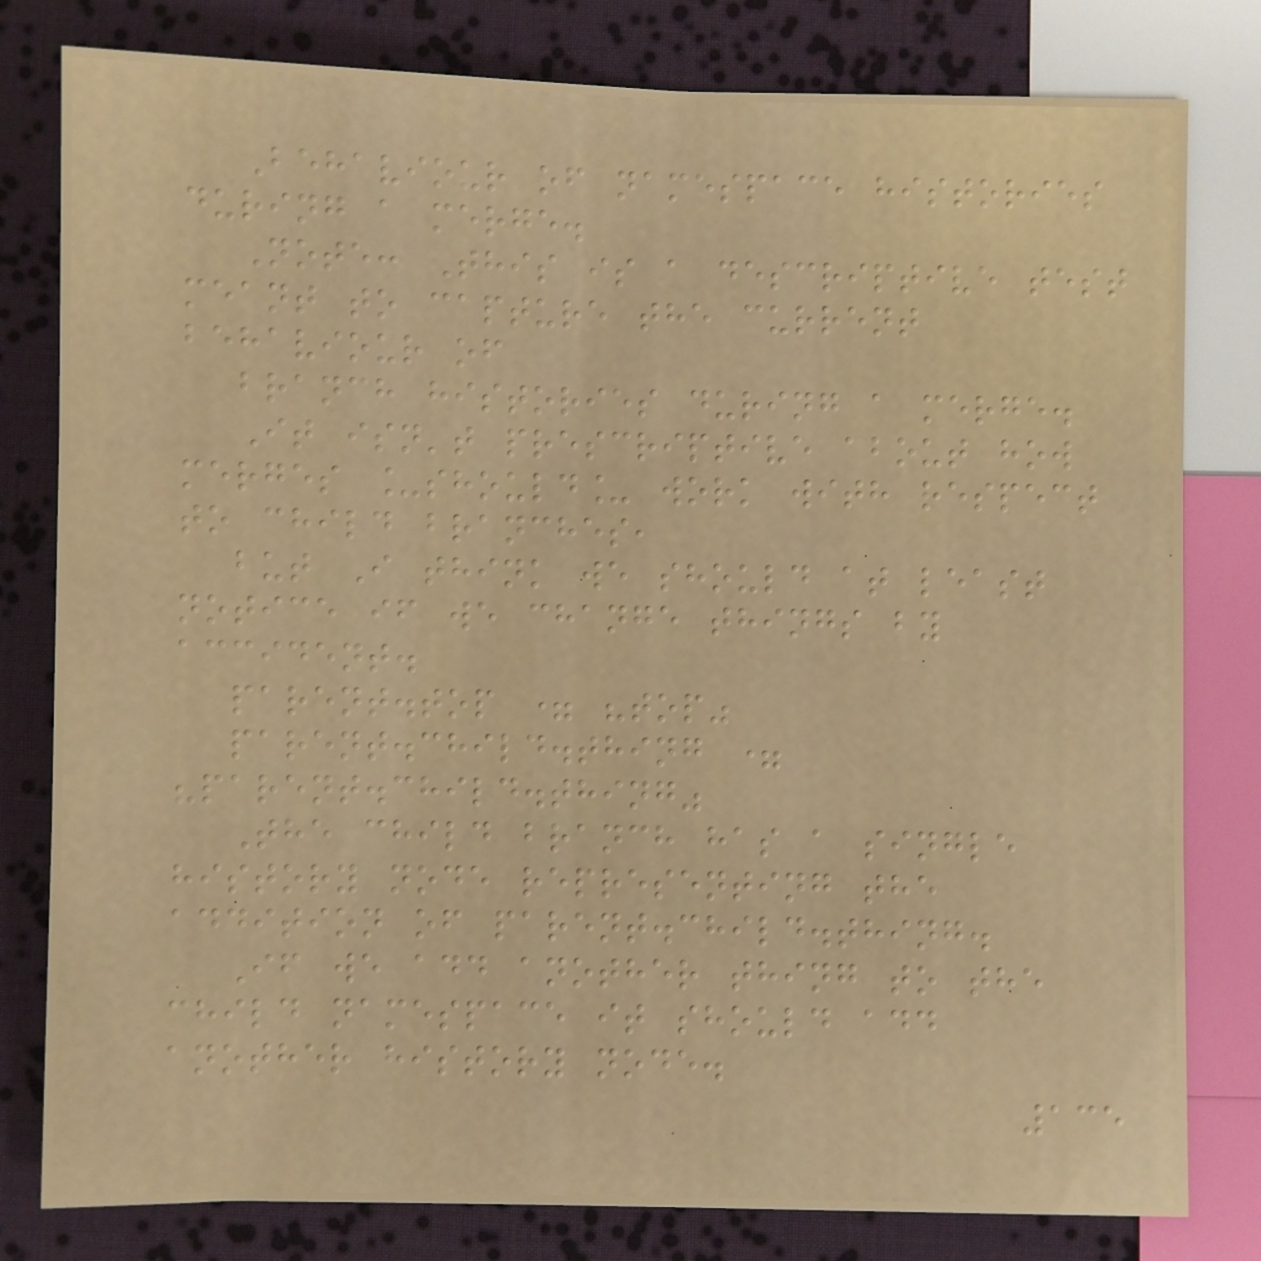Behaviour of namespace histories
during a merge.
Note: This is a descriptive test
meant to capture the current
behaviour of
branch histories during a merge.
It isn't prescriptive about how
merges _should_ work with respect
to child branches,
but I think we should at least
notice if we change things by
accident.
parent.top = "top"
parent.child.thing =
"parent.child.thing"
The child branch has a single
history node representing the
addition of parent.child.thing.
If we add another thing to the
child namespace it should add
another history node.
135
